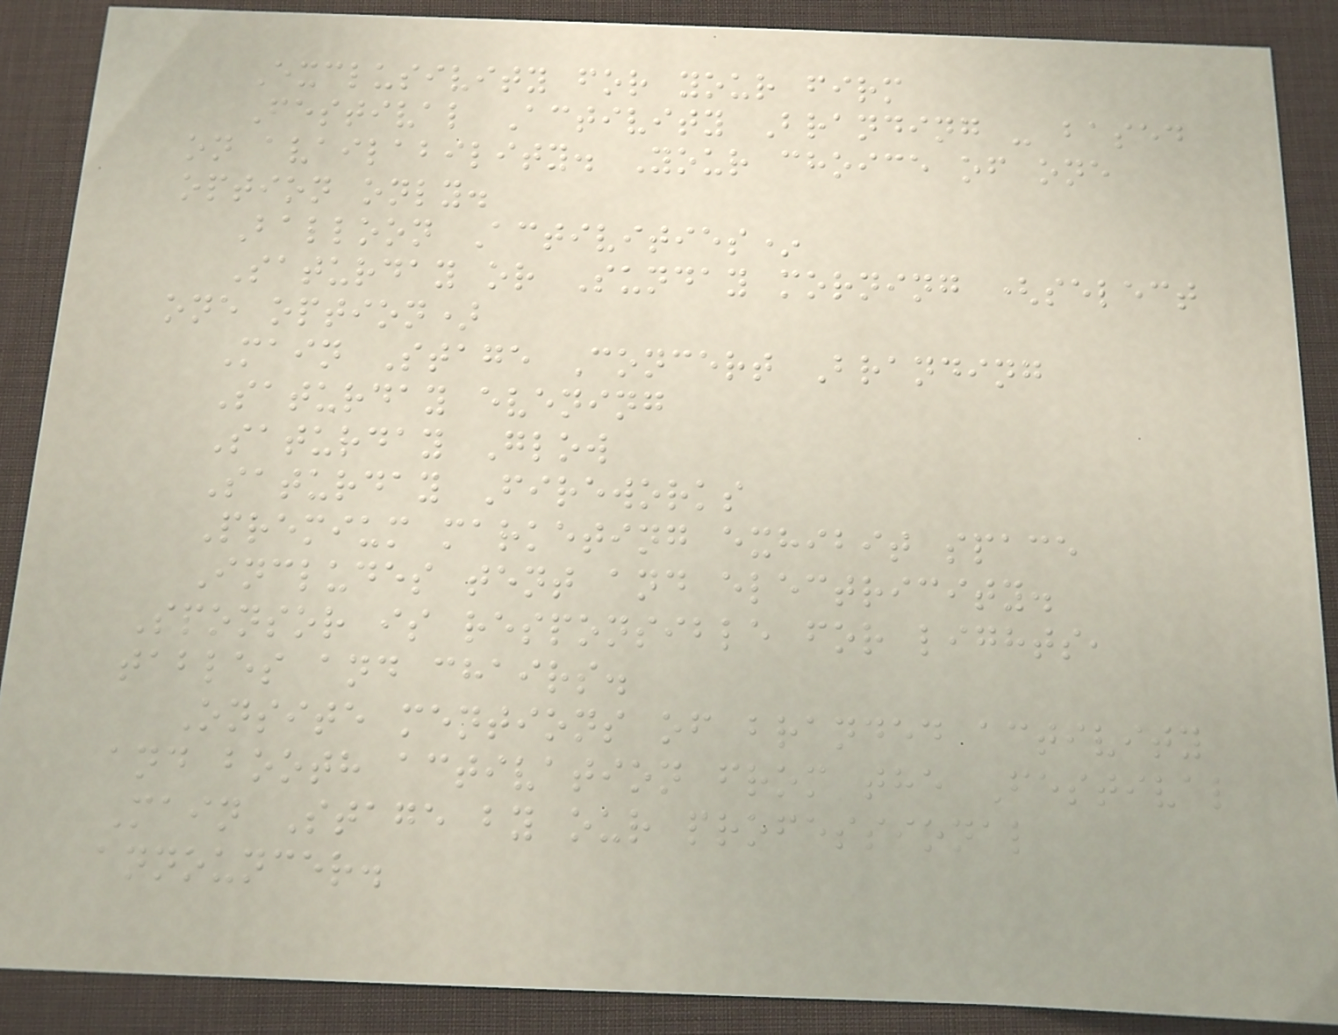Exclusivity for your firm
Festival Activity Branding - based
on availability. Your choice of one
option only.
Balloon Activities*
Saturday or Sunday morning (select
one option)
Main Stage Concert Branding
Saturday evening
Saturday Glow
Saturday Fireworks
Premium marketing exhibit space
Includes tent and electricity.
Sponsor is responsible for lights,
tables and chairs.
Onsite mentions of branded activity
and booth activation from the Festival
Main Stage by our professional
announcer.
